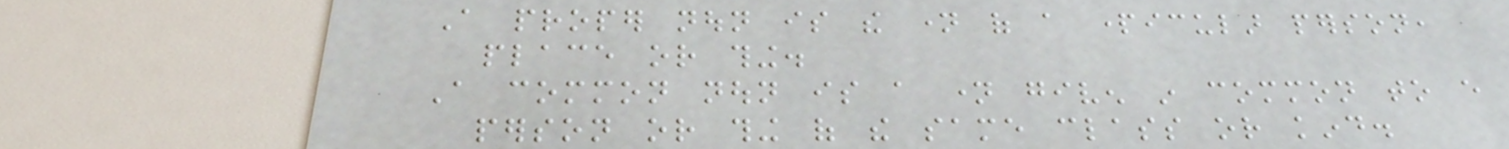A proper noun is the name of a particular person,
place or thing.
A common noun is a name given in common to every
person or thing of the same class or kind.
